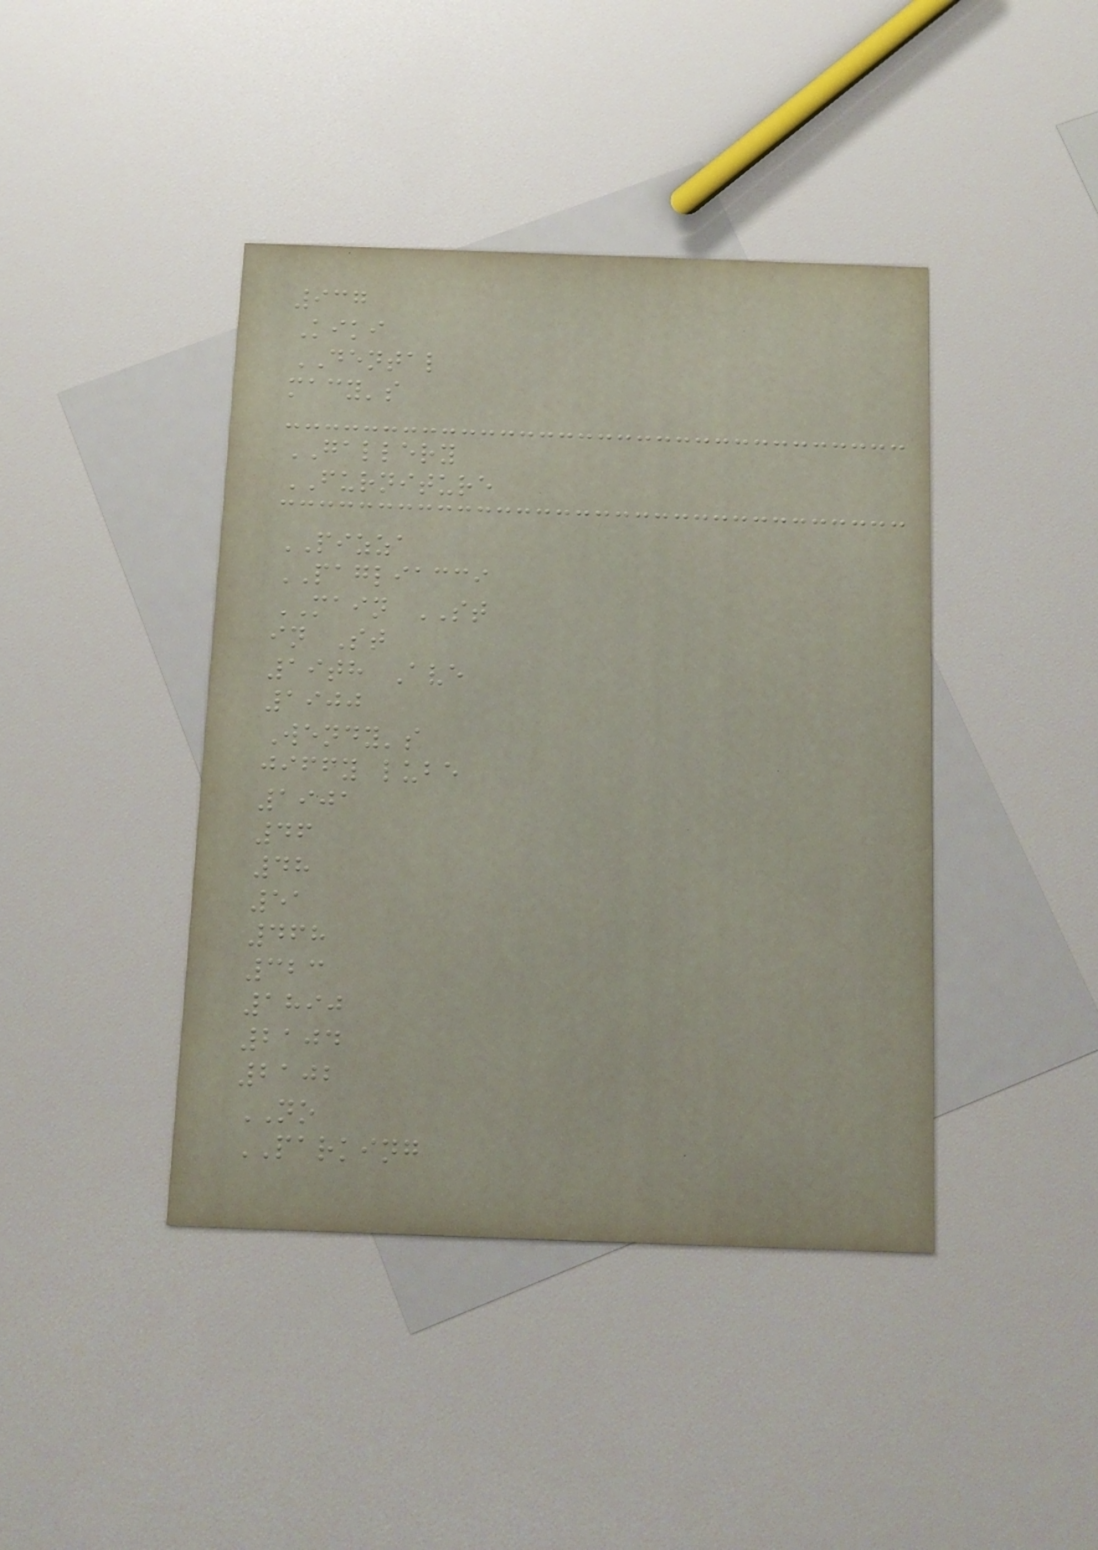937
Kiki
DENTAL
macy's
GALLERY
FURNITURE
PIZZA
PAGLIACCI
MAIN ST
in St
19th Ave
1900
Wendy's
jiffy lube
1901
46
48
51
468
323
1890
2104
2102
NO
PARKING
